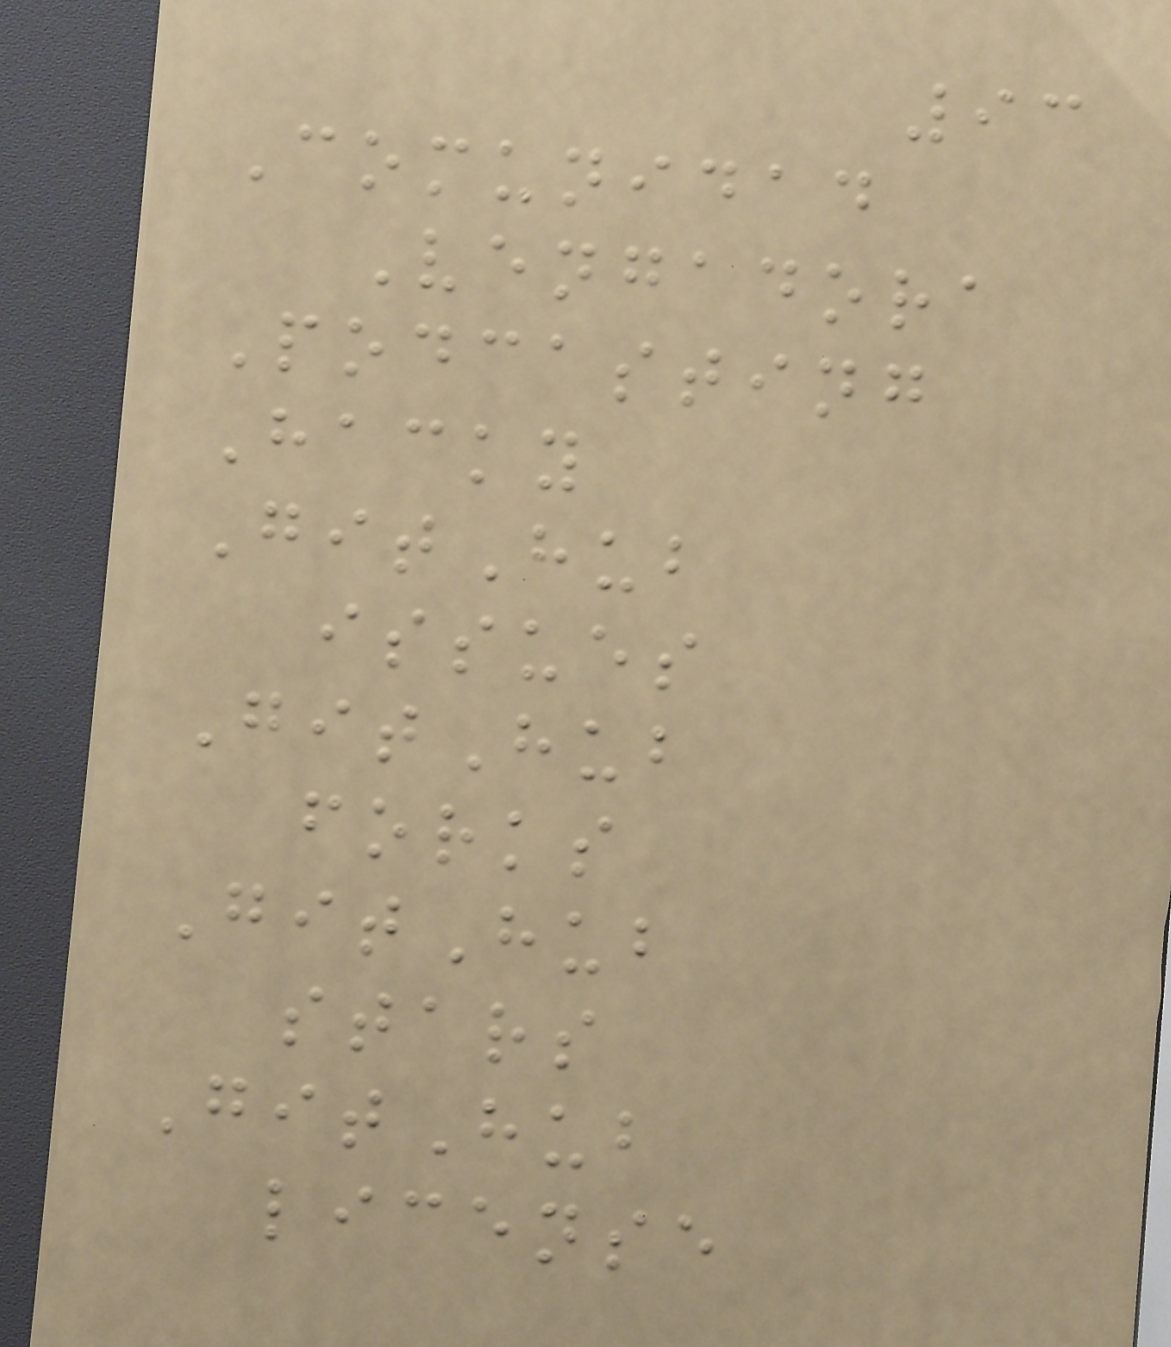93
Comunidad
Vengadora
Podcasting
Hacky
GitHub
issues
GitHub
forks
GitHub
stars
GitHub
license
